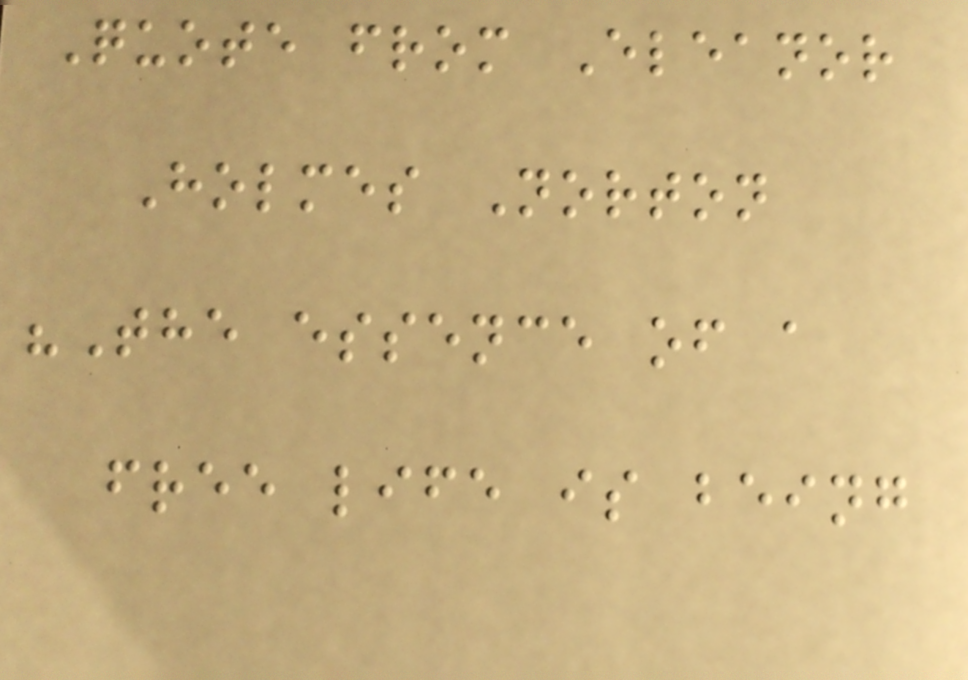Quote from Eleanor
Holmes Norton
"The essence of a
free life is being
